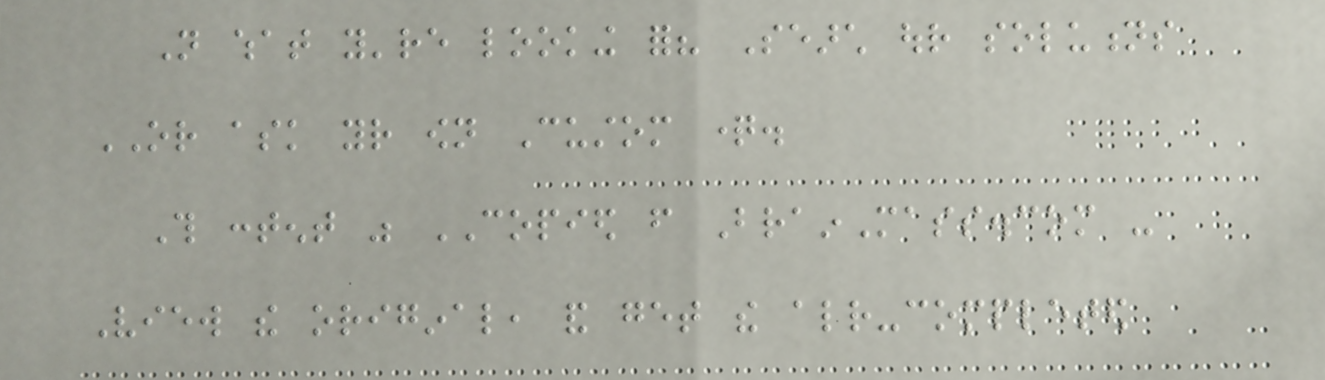Not what you're looking for? Search our solutions
OR ask your own Custom question.
This content was COPIED from BrainMass.com -
View the original, and get the already-completed
